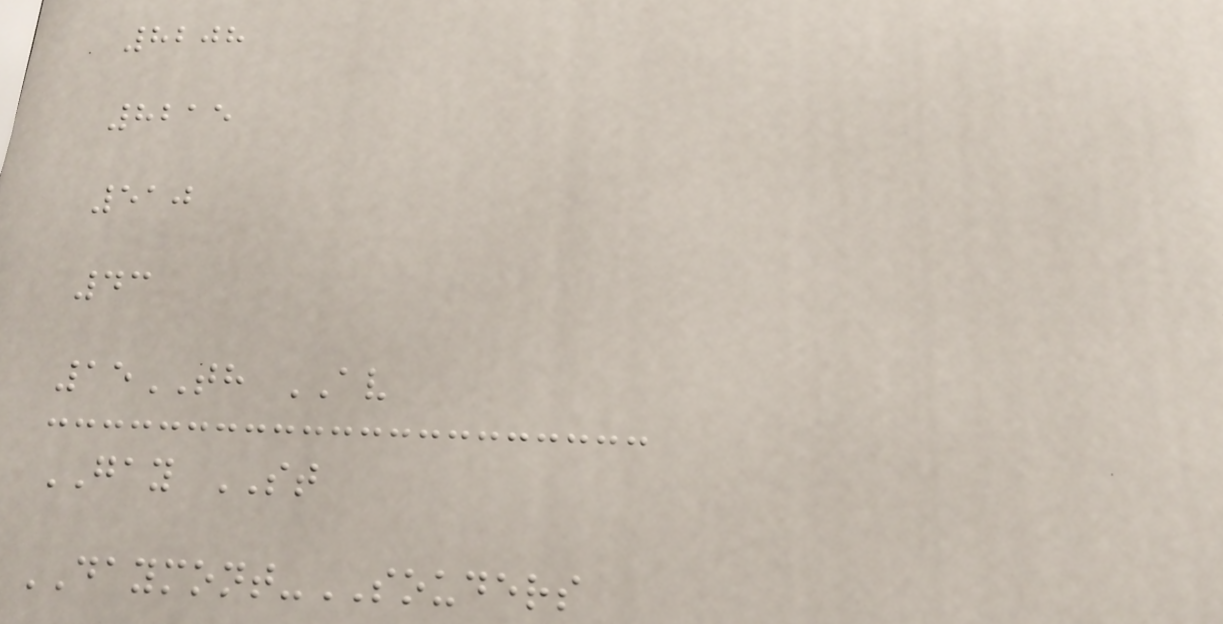8208
8215
510
43
15TH AV
GAY ST
DAYMONT-SOUDERS
